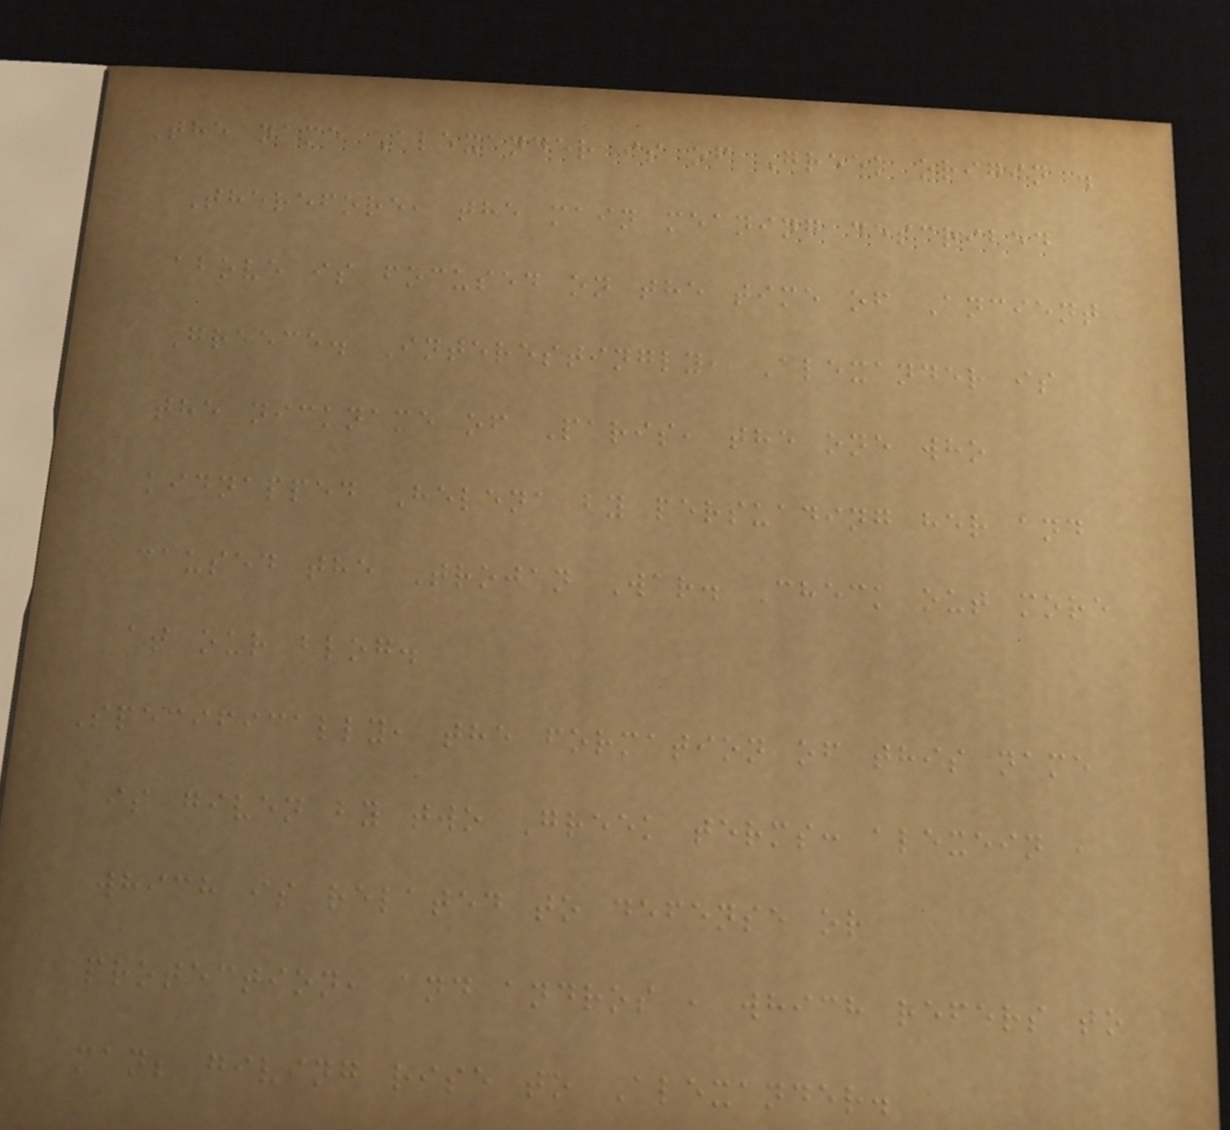The name Alexander is of Greek origin .
Therefore, the main meaning described
above is focused on the time of Ancient
Greece. Interestingly, Alexander is
the nickname of Paris, the one who
kidnapped Helena by persuading her and
caused the Trojan War. Check out more
at our blog.
Specifically, the formation of this name
is given by two Greek terms: alexein ,
which is related to defense or
protection, and andros , which refers to
man; giving rise to Alexander.
